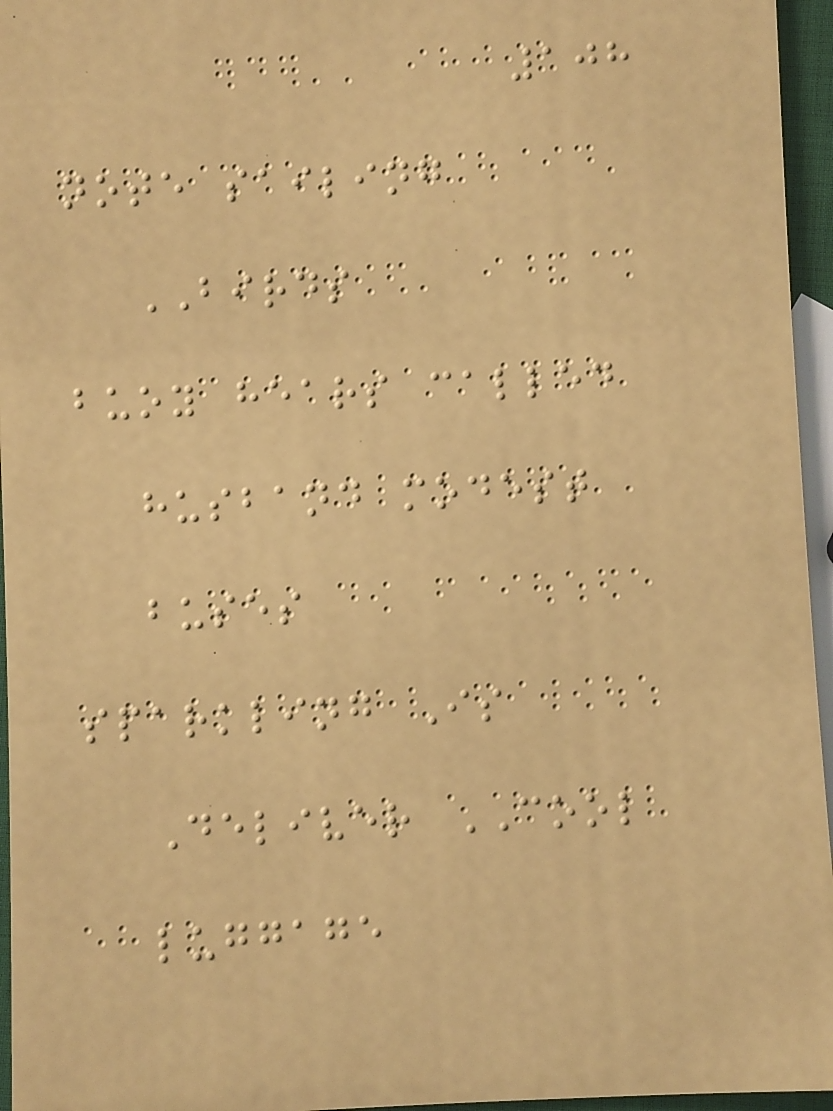108
note sailing
BIRDS
buoy hears called
husband modest
buses
sparkling Is
Deliver COOL
luggage
